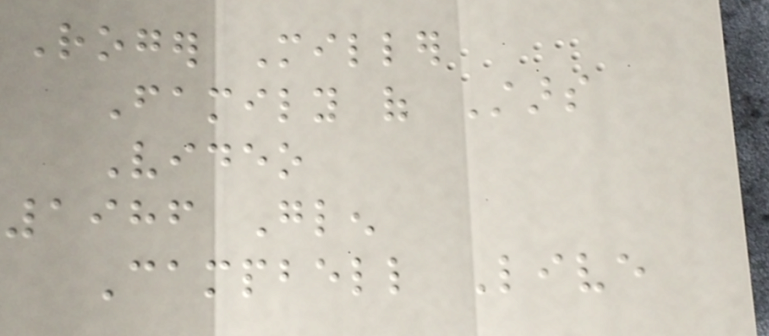Roger Miller
Family of Stars
Video
1986 Glen
Campbell Live
